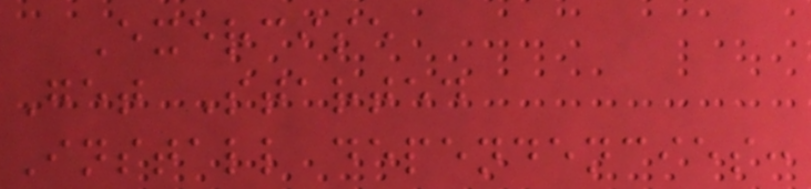Exercise
Get Started
Install dependencies:
